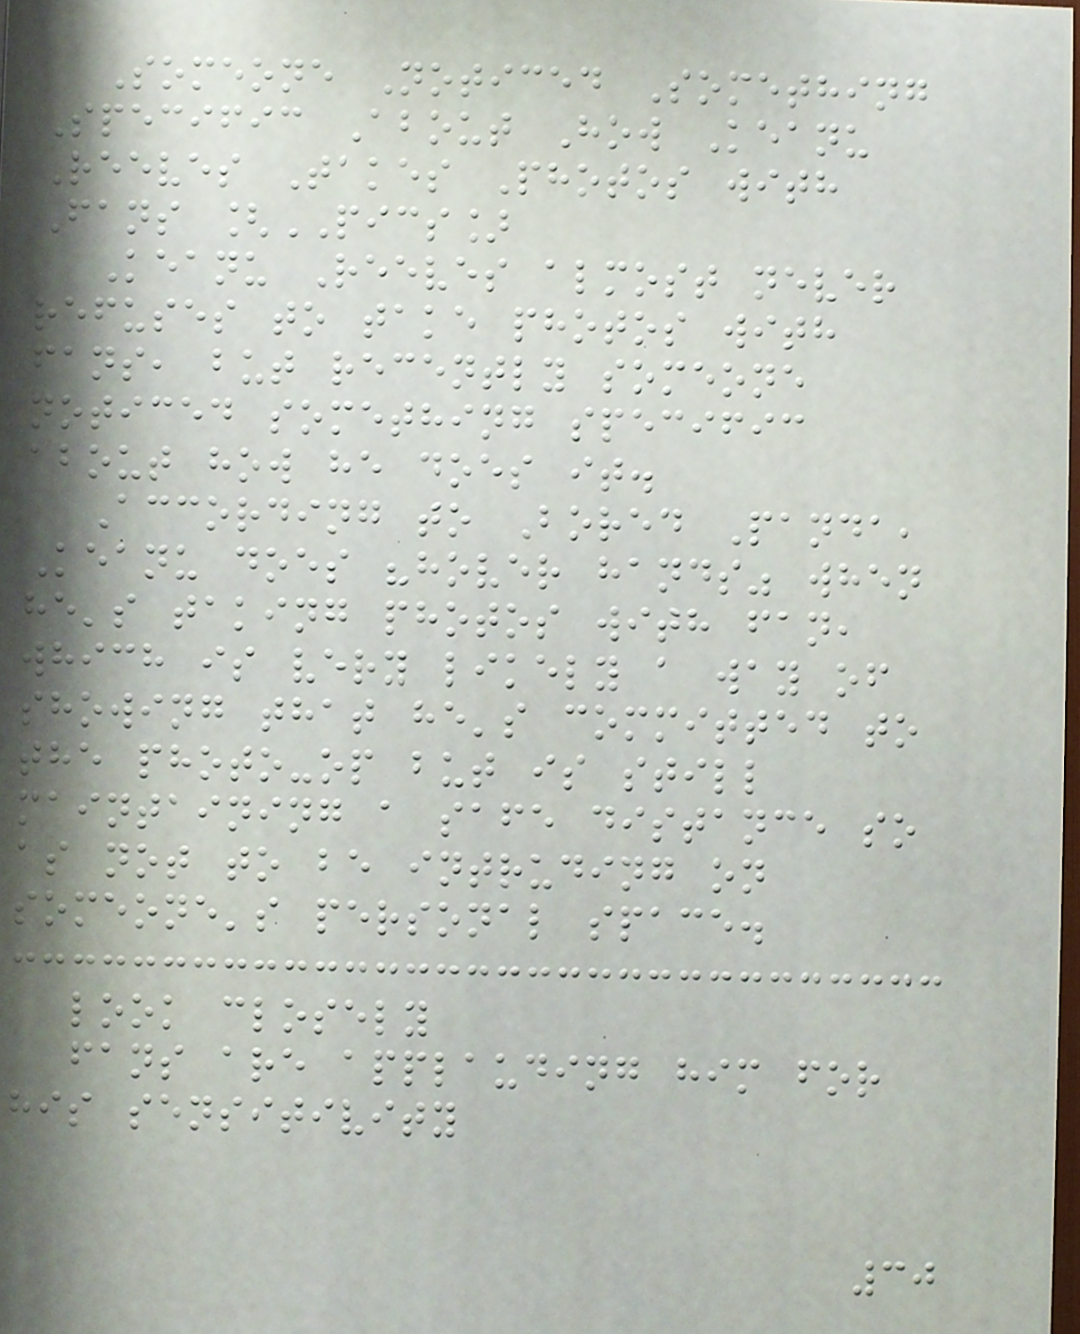Someone Noticed Something
Specific About How Keanu
Reeves Takes Photos with
Fans [PICS]
Keanu Reeves almost never
refuses to take photos with
fans, but recently someone
noticed something specific
about how he does it.
According to Bored Panda,
Keanu does "hover hands" when
he's taking photos with fan,
which is very likely a way of
showing that he's committed to
the photo-op but is still
maintaining a safe distance so
as not to be intruding on
someone's personal space.
look closely
fans are applauding him for
his sensitivity
30
